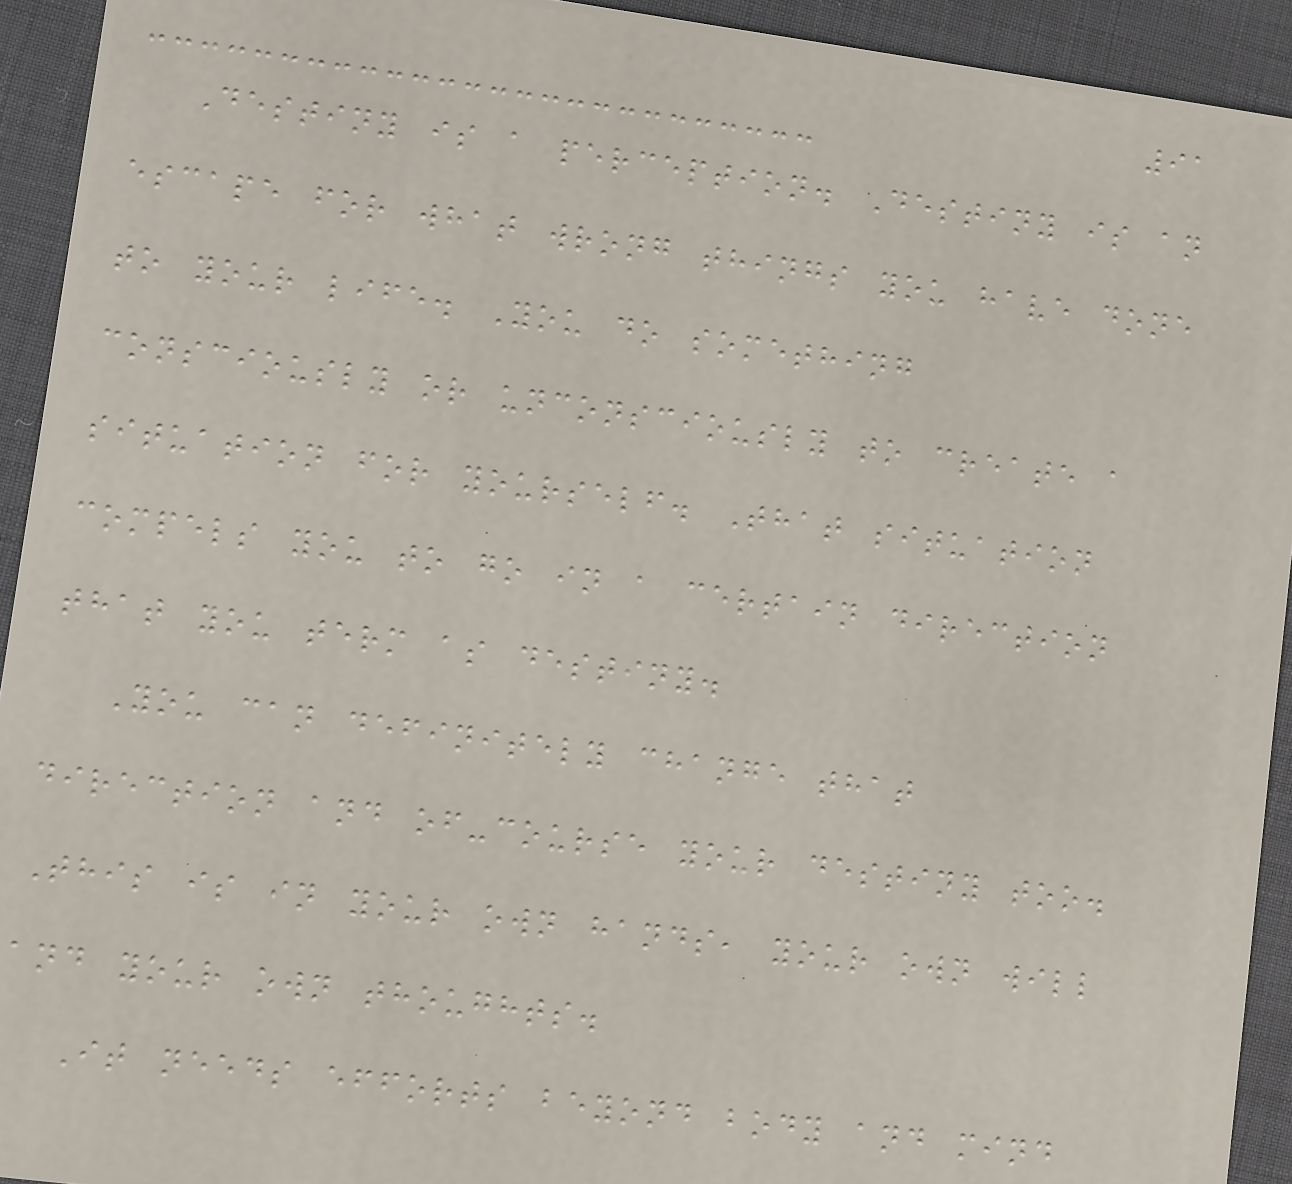91
Destiny is a perception. Destiny is an
escape for what wrong things you have done
to your life. You do something
consciously or unconsciously to create a
situation for yourself. That situation
compels you to go in a certain direction
that you term as destiny.
You can definitely change that
direction and of-course your destiny too.
This is in your own hands, your own will
and your own thoughts.
It needs efforts beyond body and mind
